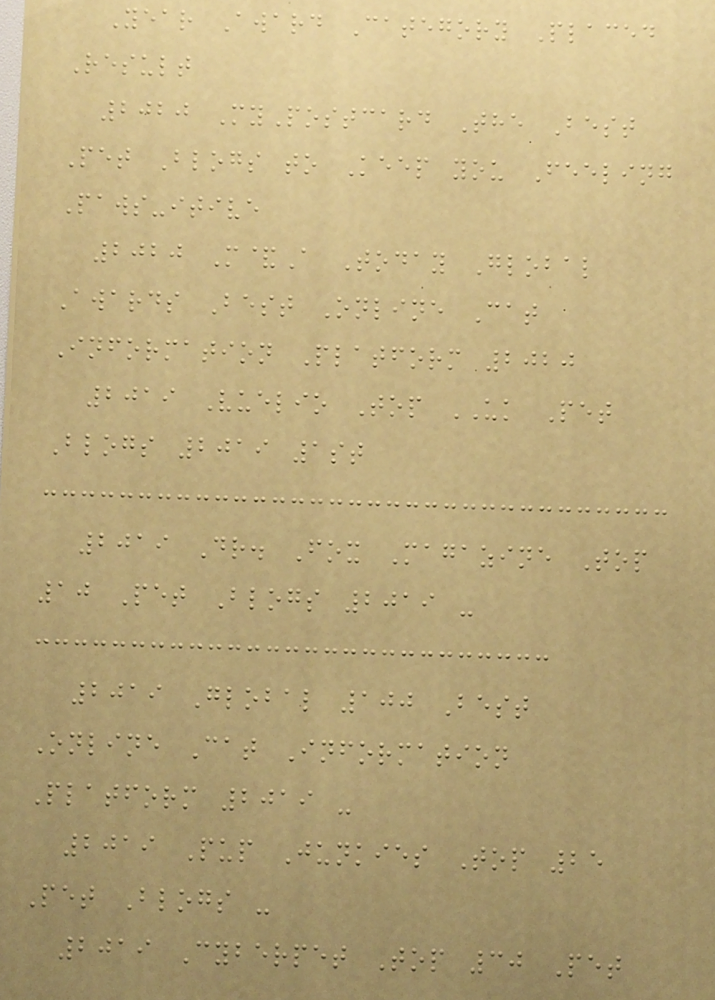Year Award Category Placed
Result
2020 MyPostcard The Best
Pet Blogs to Keep you Feeling
Paws-itive
2020 M&A Today Global
Awards Best Online Cat
Information Platform 2020
2019 Vuelio Top UK Pet
Blogs 2019 1st
2019 Dr. Fox Magazine Top
10 Pet Blogs 2019 -
2019 Global 100 Best
Online Cat Information
Platform 2019 -
2019 Pup Junkies Top 25
Pet Blogs -
2019 Cyberpet Top 30 Pet
